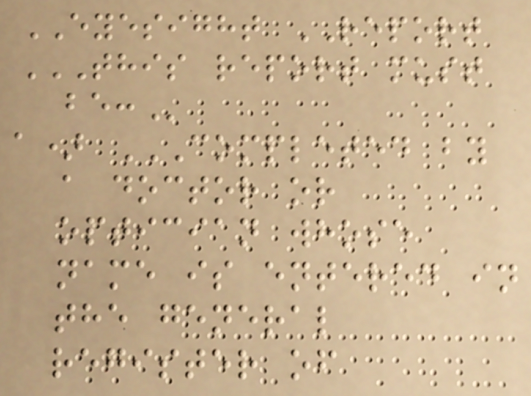EYESIGHT REPORT
THIS REPORT MUST
BE:
a) COMPLETED BY
A DOCTOR OR
OPTICIAN WHOSE
NAME IS ENTERED IN
THE GENERAL
REGISTER OF
